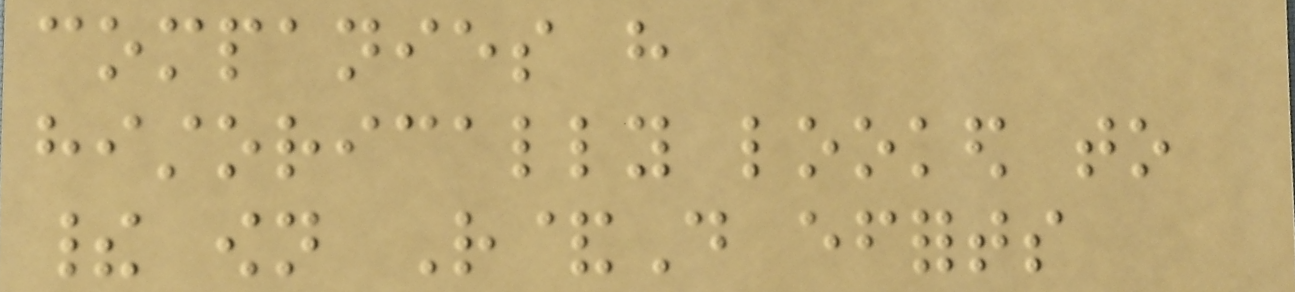companies have
historically looked to
their own R&D efforts
